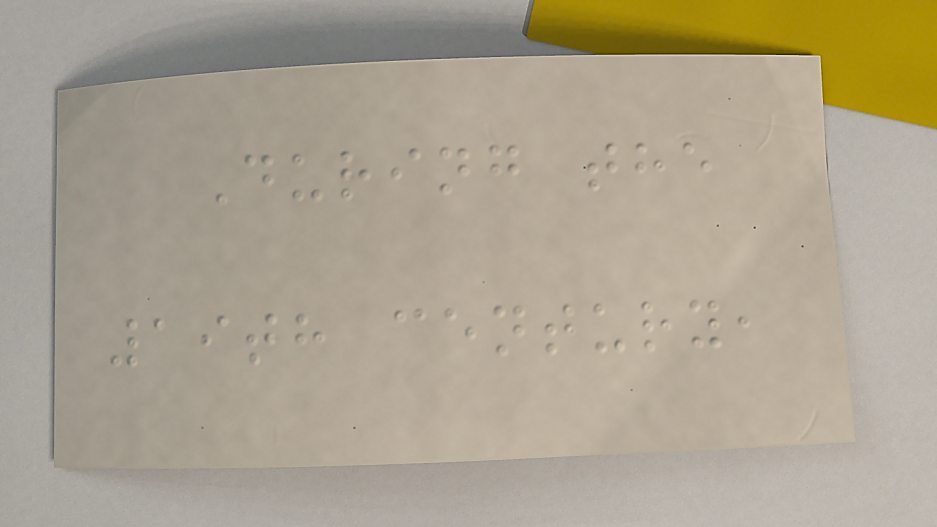During the
19th century,
